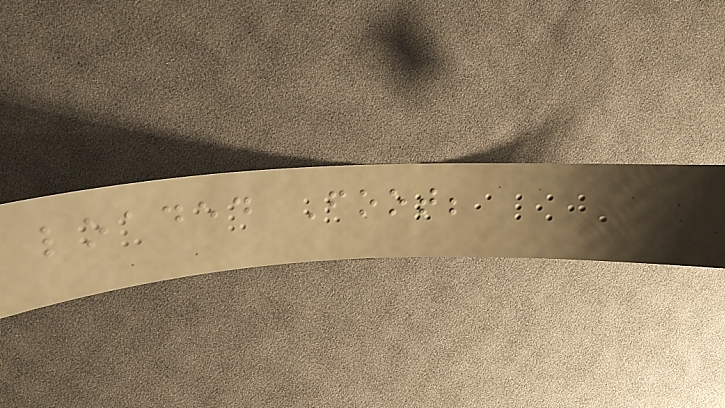loaded Foot;
